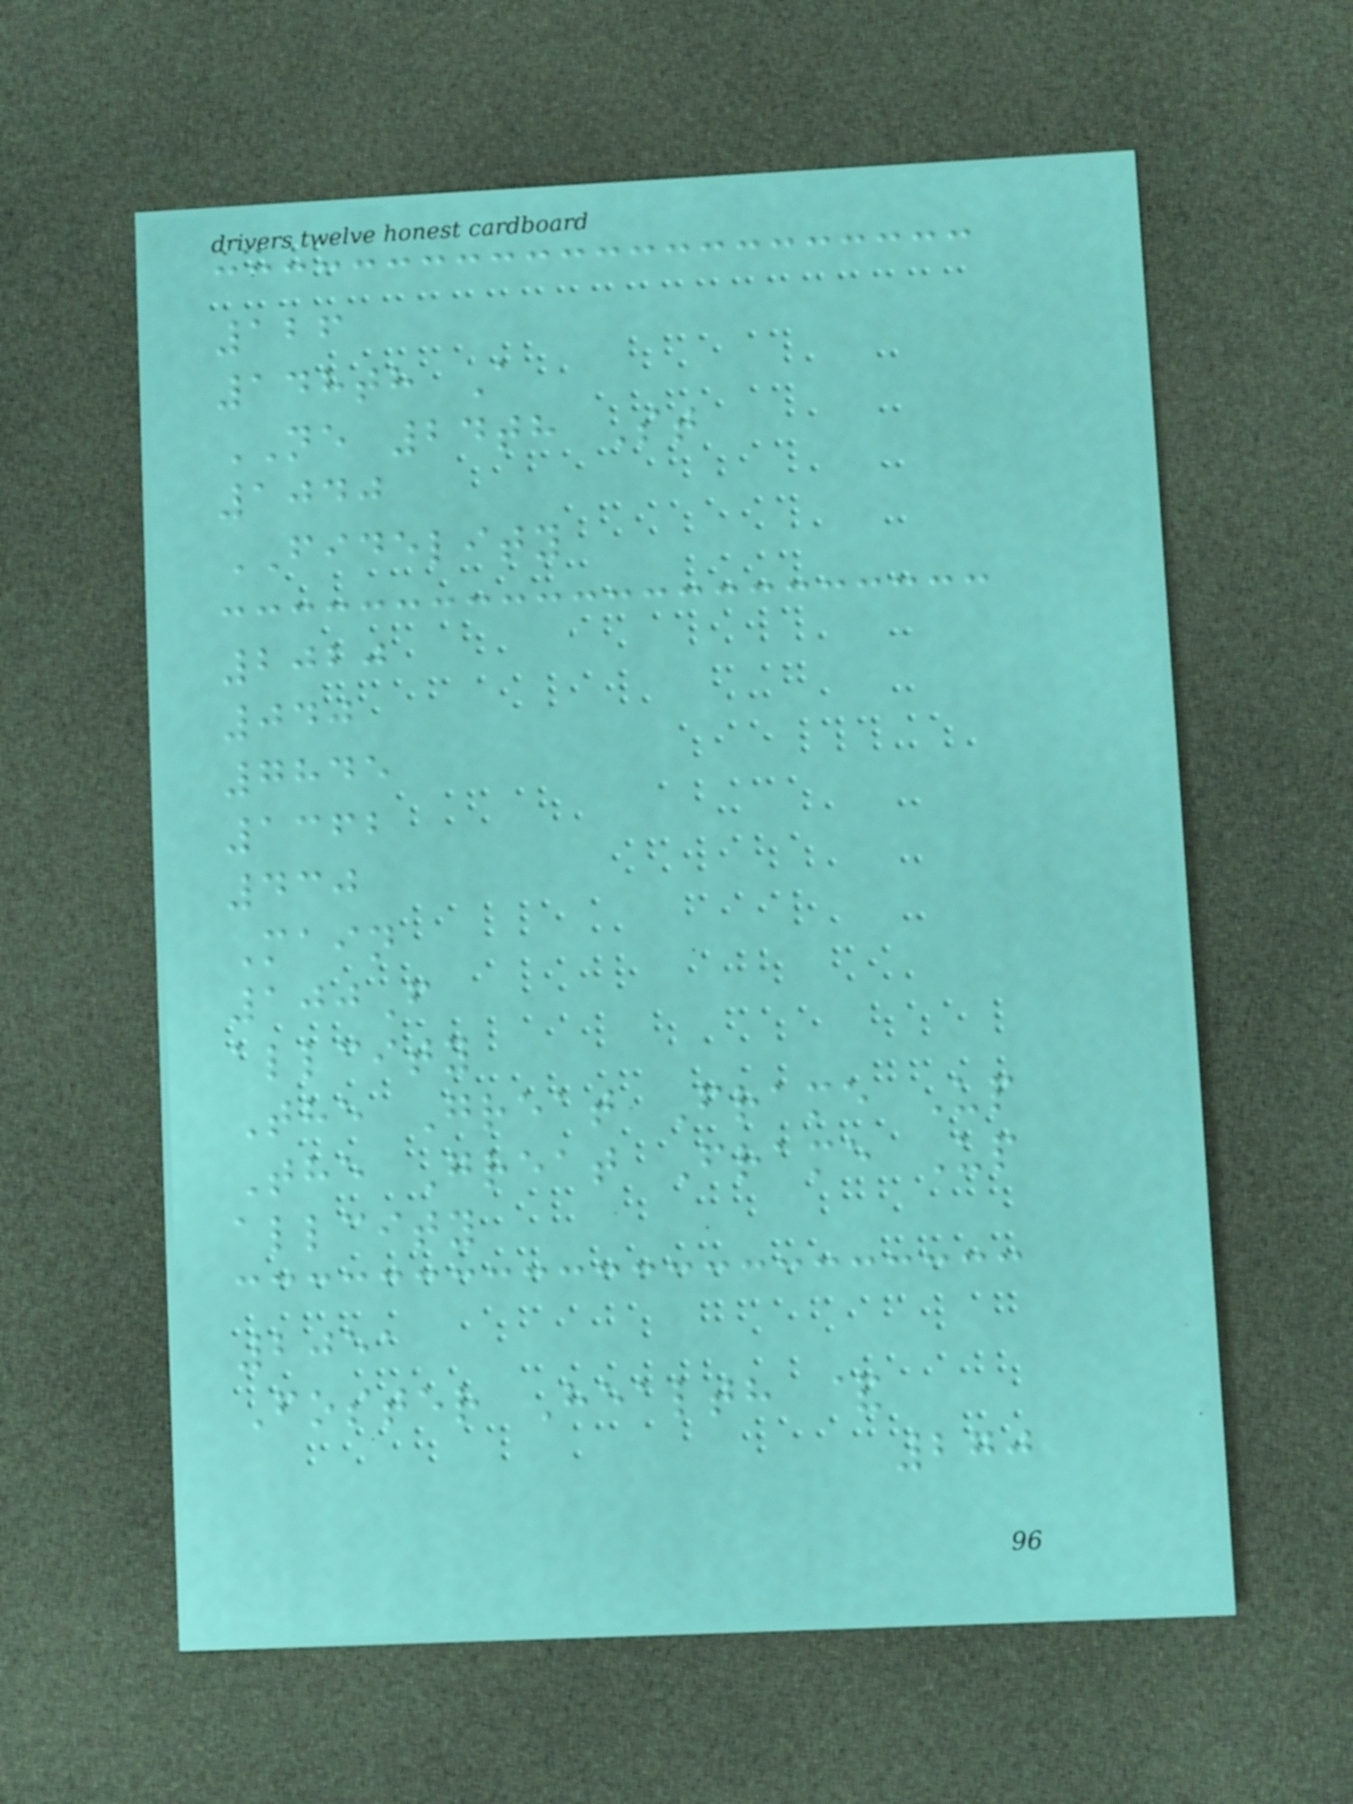126
148th A
NE 24th St
1040
FIDELITY
2020
040
7845
1362
430
Main
100F
allcity
The Great Frame Up
The Great Frame Up
allcity
2051
Foster Health &
270
